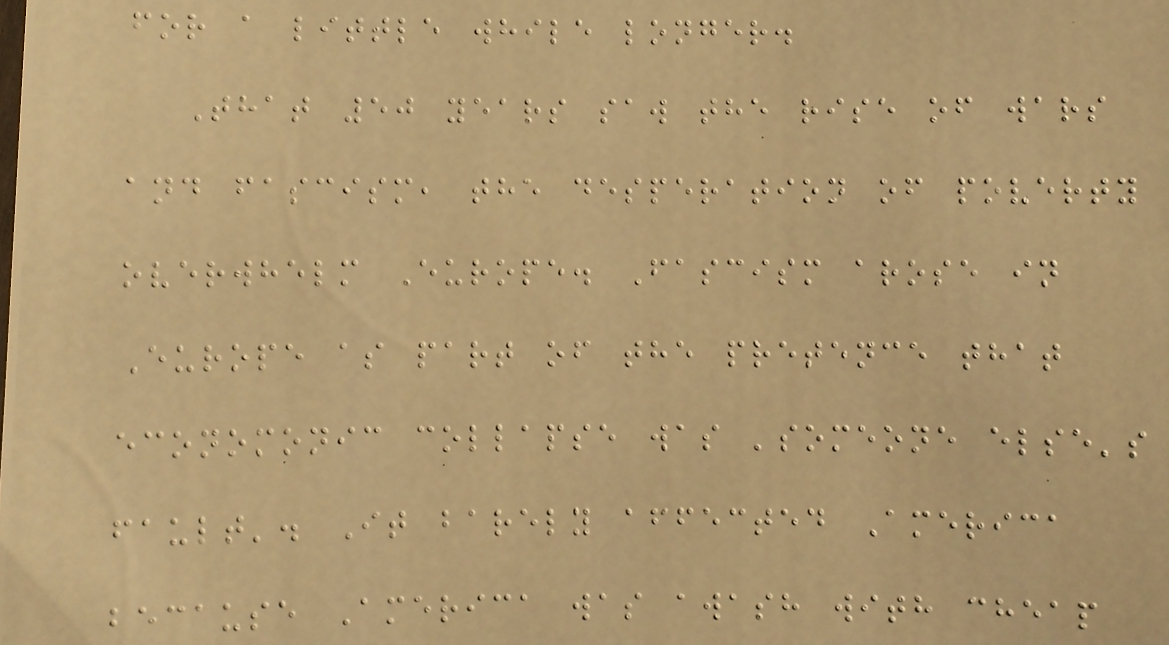for a little while longer.
That 50 years saw the rise of wars
and fascism, the desperation of poverty
overwhelm Europe. Fascism arose in
Europe as part of the pretence that
economonic collapse was 'someone else's
fault'. It barely affected America
because America was awash with cheap
